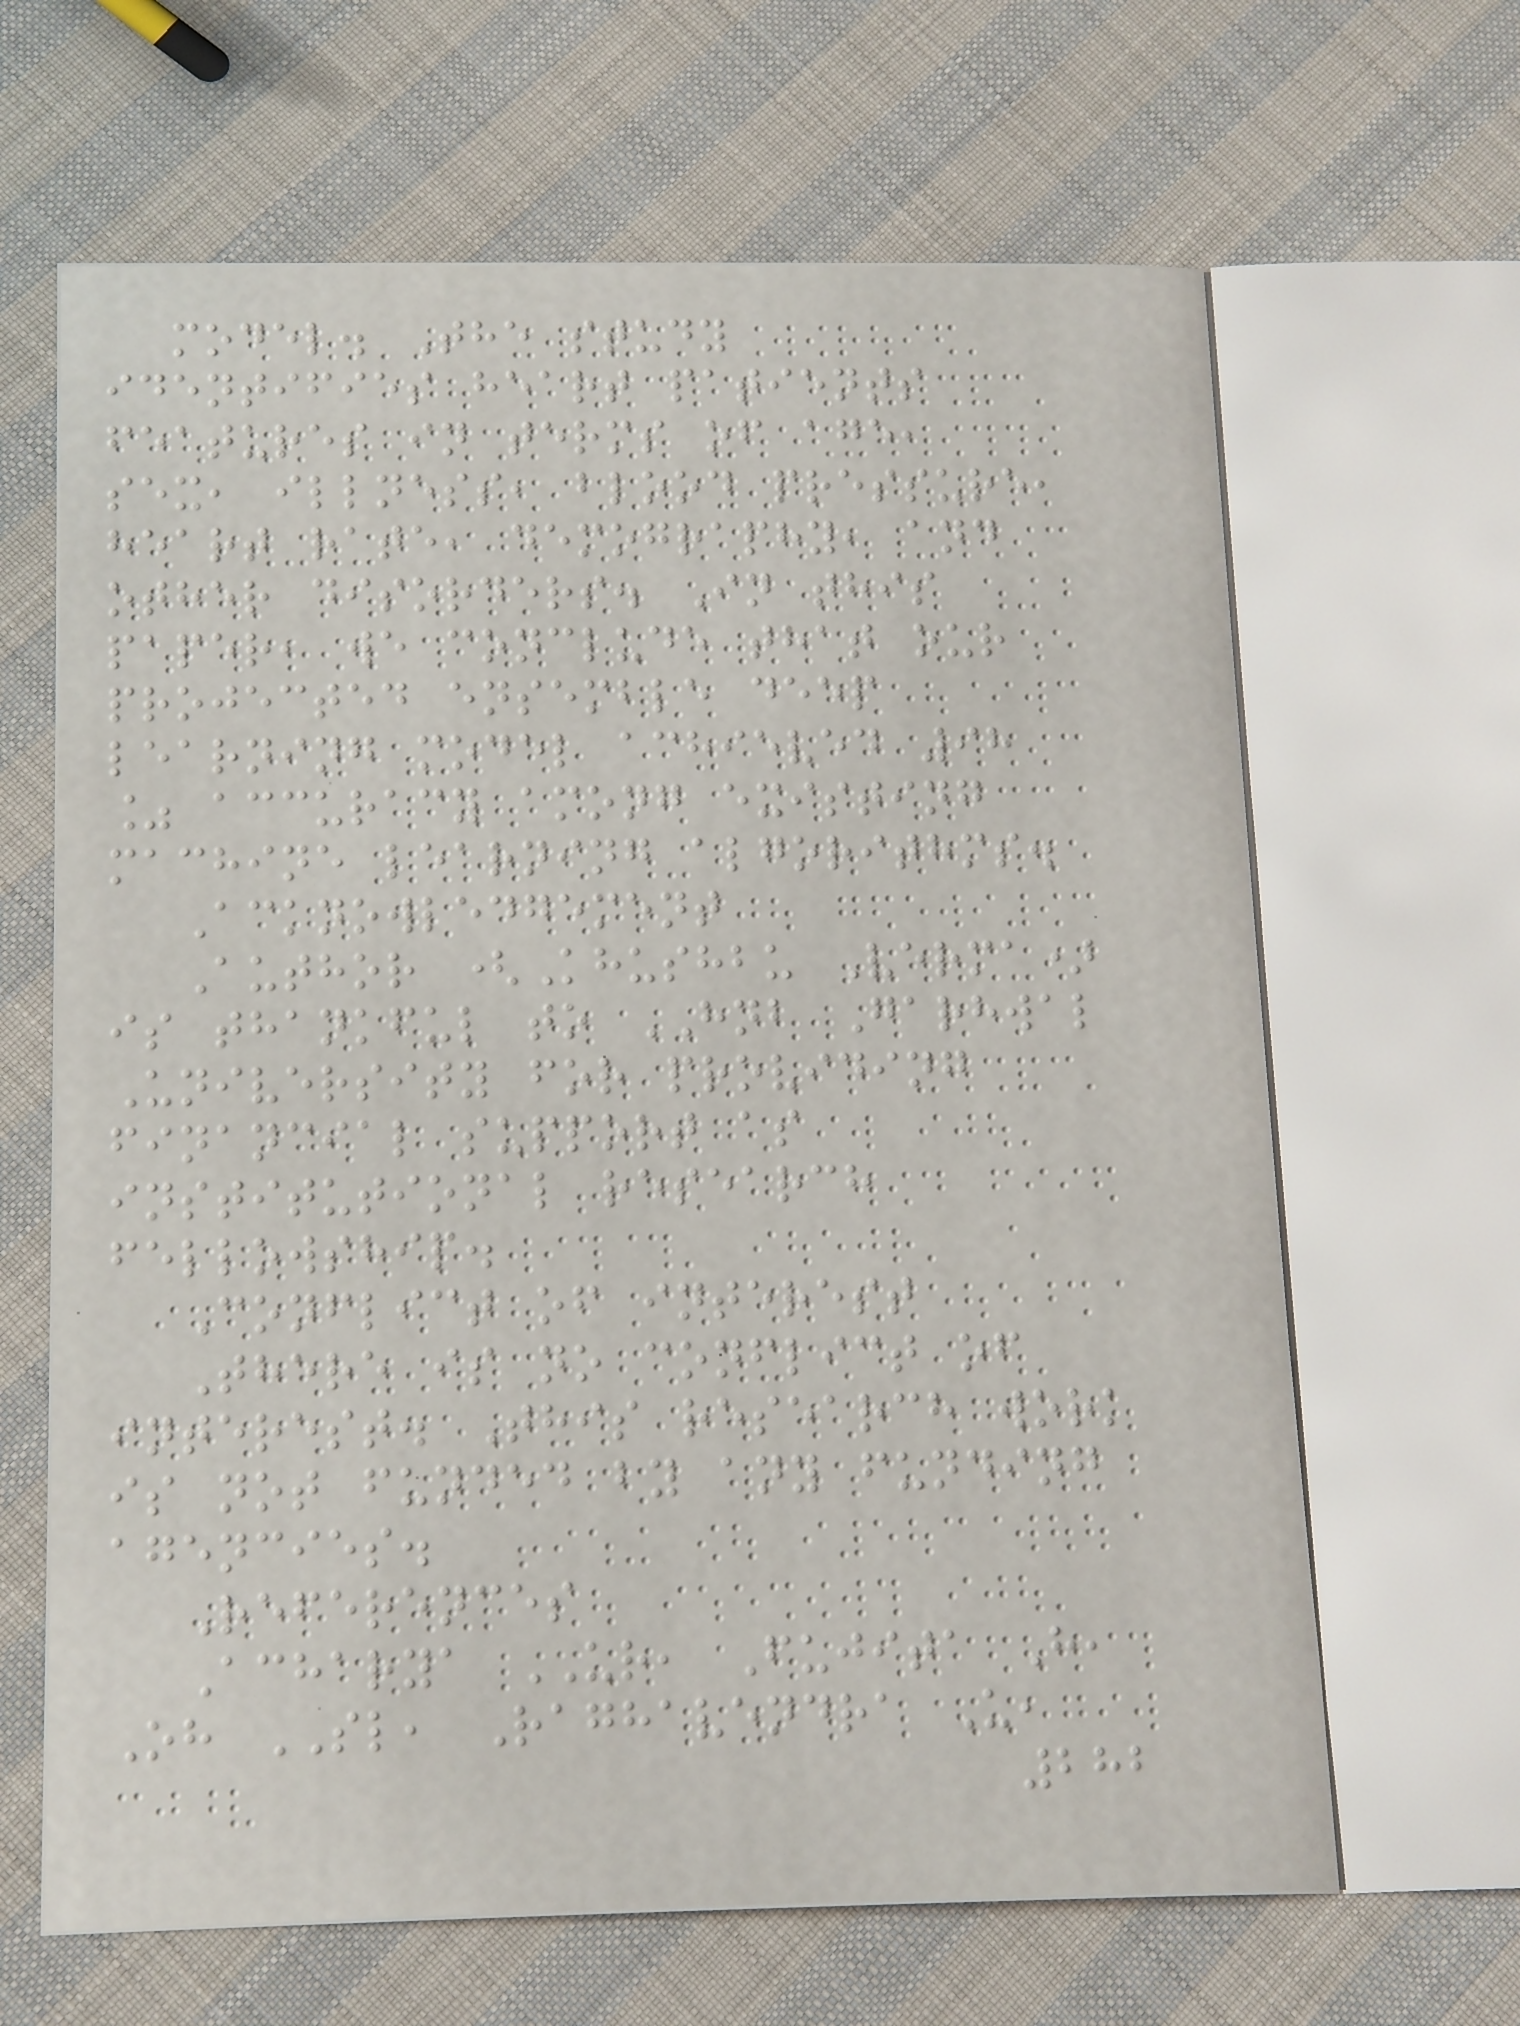model. The study
identifies heart patients
features in terms of age,
sex, illness, blood pressure,
heart rate, demography, and
other disorders. In this
paper, we conclude that our
projected ensemble deep
learning model achieved 98
% accuracy among existing
machine learning algorithms.
Acknowledgement
Author (Khushbu Verma)
is thankful to HNB Garhwal
University for providing
financial support as
institutional research
fellowship.
Conflict of interest
There is no conflict of
interest. This research work
is not funded by any funding
agencies.
References
Acharya UR, Fujita H,
Oh SL, Raghavendra U,
282
